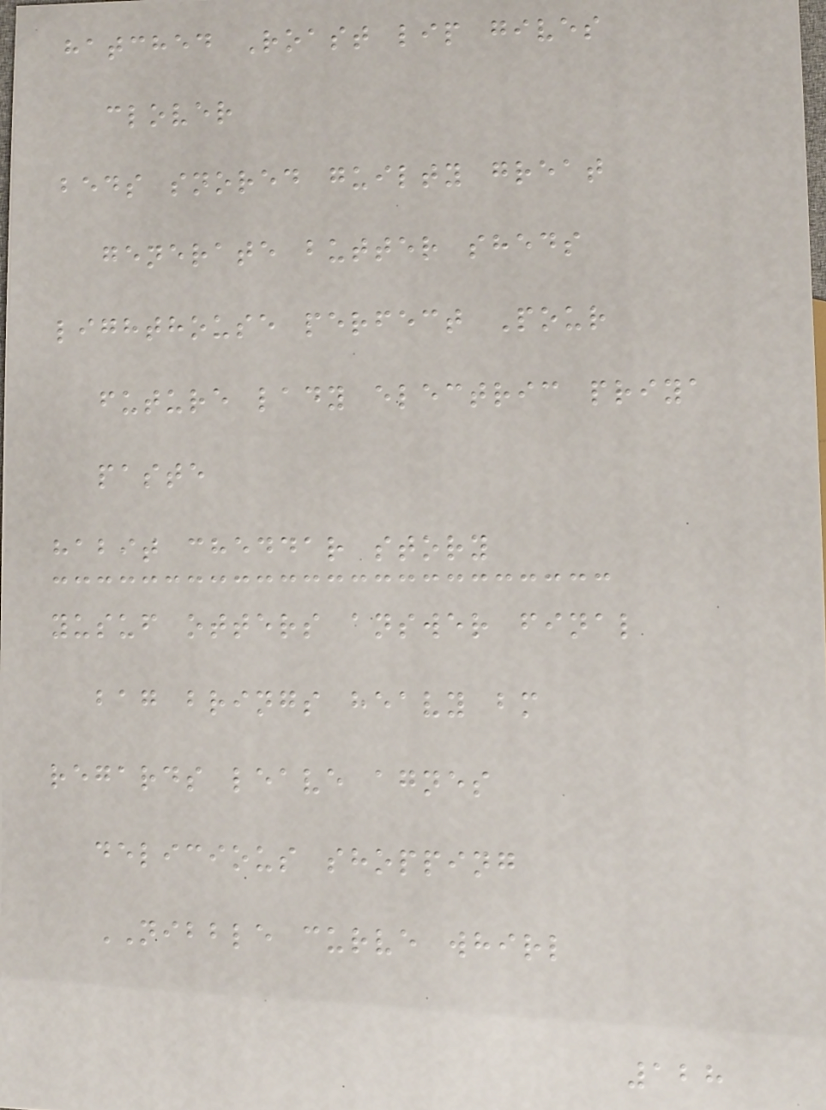hatched Roast lip gives
clover
beds snored guilty great
generate butter sheds
lighthouse perfect Pour
future lady electric priya
paste
habit cheddar story
yusuf otters answer final
bag brings heavy bm
regards leave agnes
delicious shopping
NIBBLE curve whirl
128
